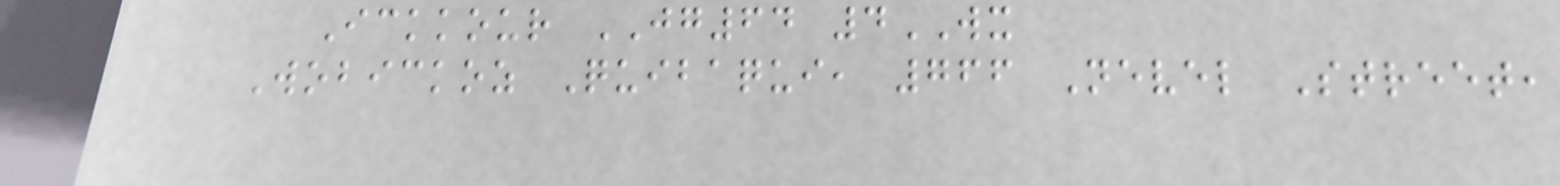Ickkour JG64 4WX
Wobickoz Quibaqui, 766 Nevel Street,
